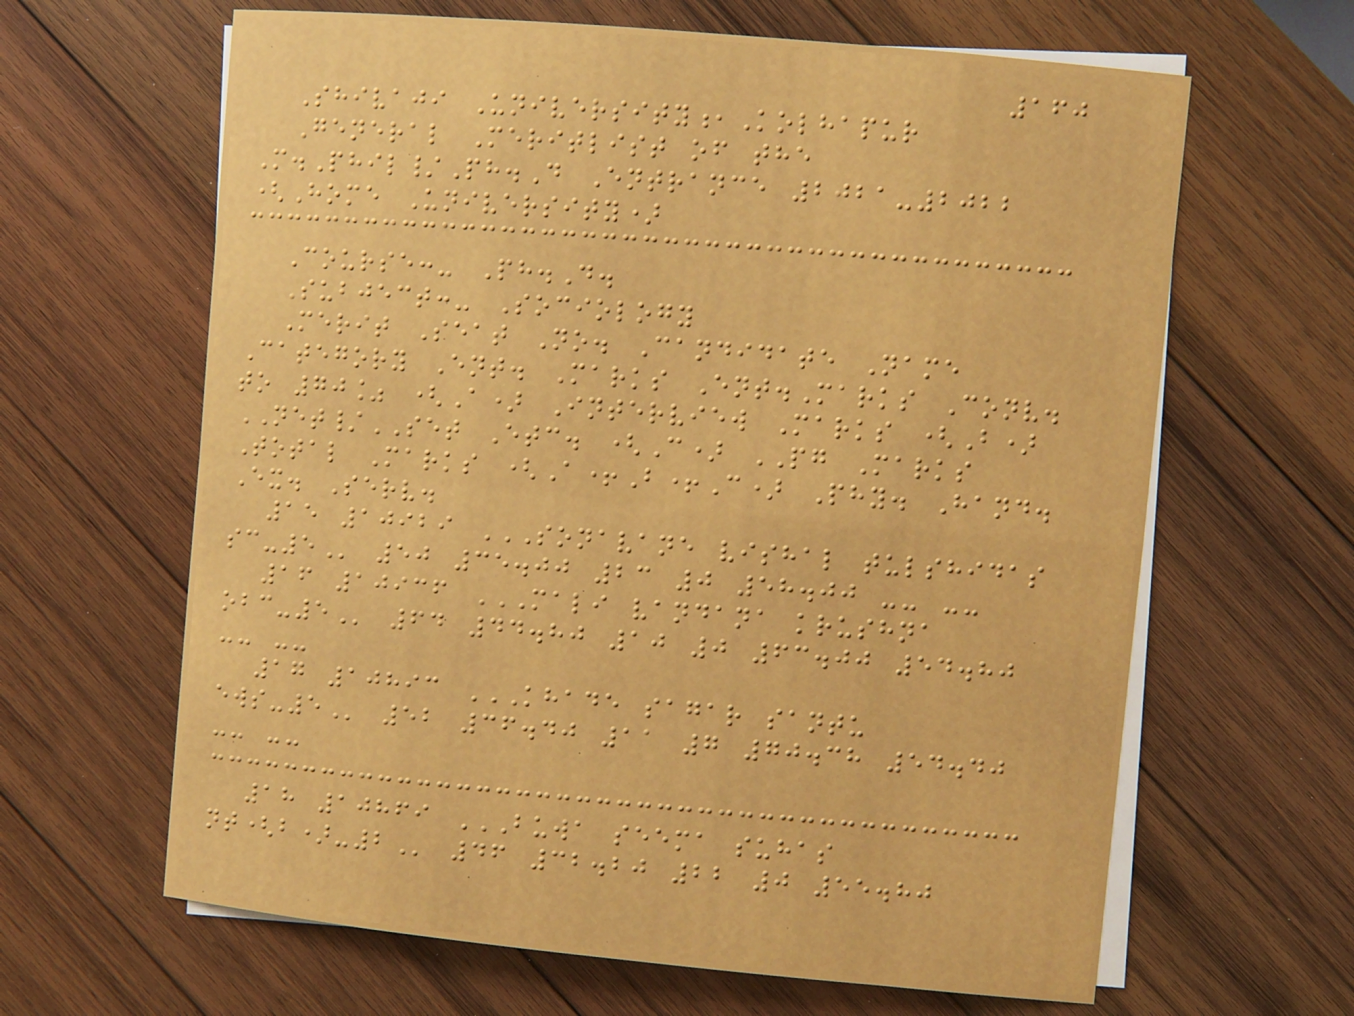160
Shivaji University,Kolhapur
General Meritlist of the
M.Phil/Ph.D Entrance 2021-2022
(Home University)
Course:- Ph.D.
Subject:- Sociology
Merit Seat No. Candidate Name
Category Ent. Marks Ent.Marks Conv.
to 70% (A) Interview Marks (B)
NET/SET Etc. (C) PG Marks
Total Marks (A+B+C) Phy. Hand.
Ex. Serv.
15 10929 SONAVANE VISHAL TULSHIDAS
SC-5 50 35.00 23 0 58.00 -- --
16 10936 MALI VANDANA KRUSHNA
OBC-5 64 44.80 10 0 63.00 54.80
-- --
17 10893 KHADE SAGAR SANTU
EWS-5 52 36.40 11 7 70.38 54.40
-- --
18 10869 BUWA SEEMA SUHAS
NT(B)-2 46 32.20 22 0 55.80
